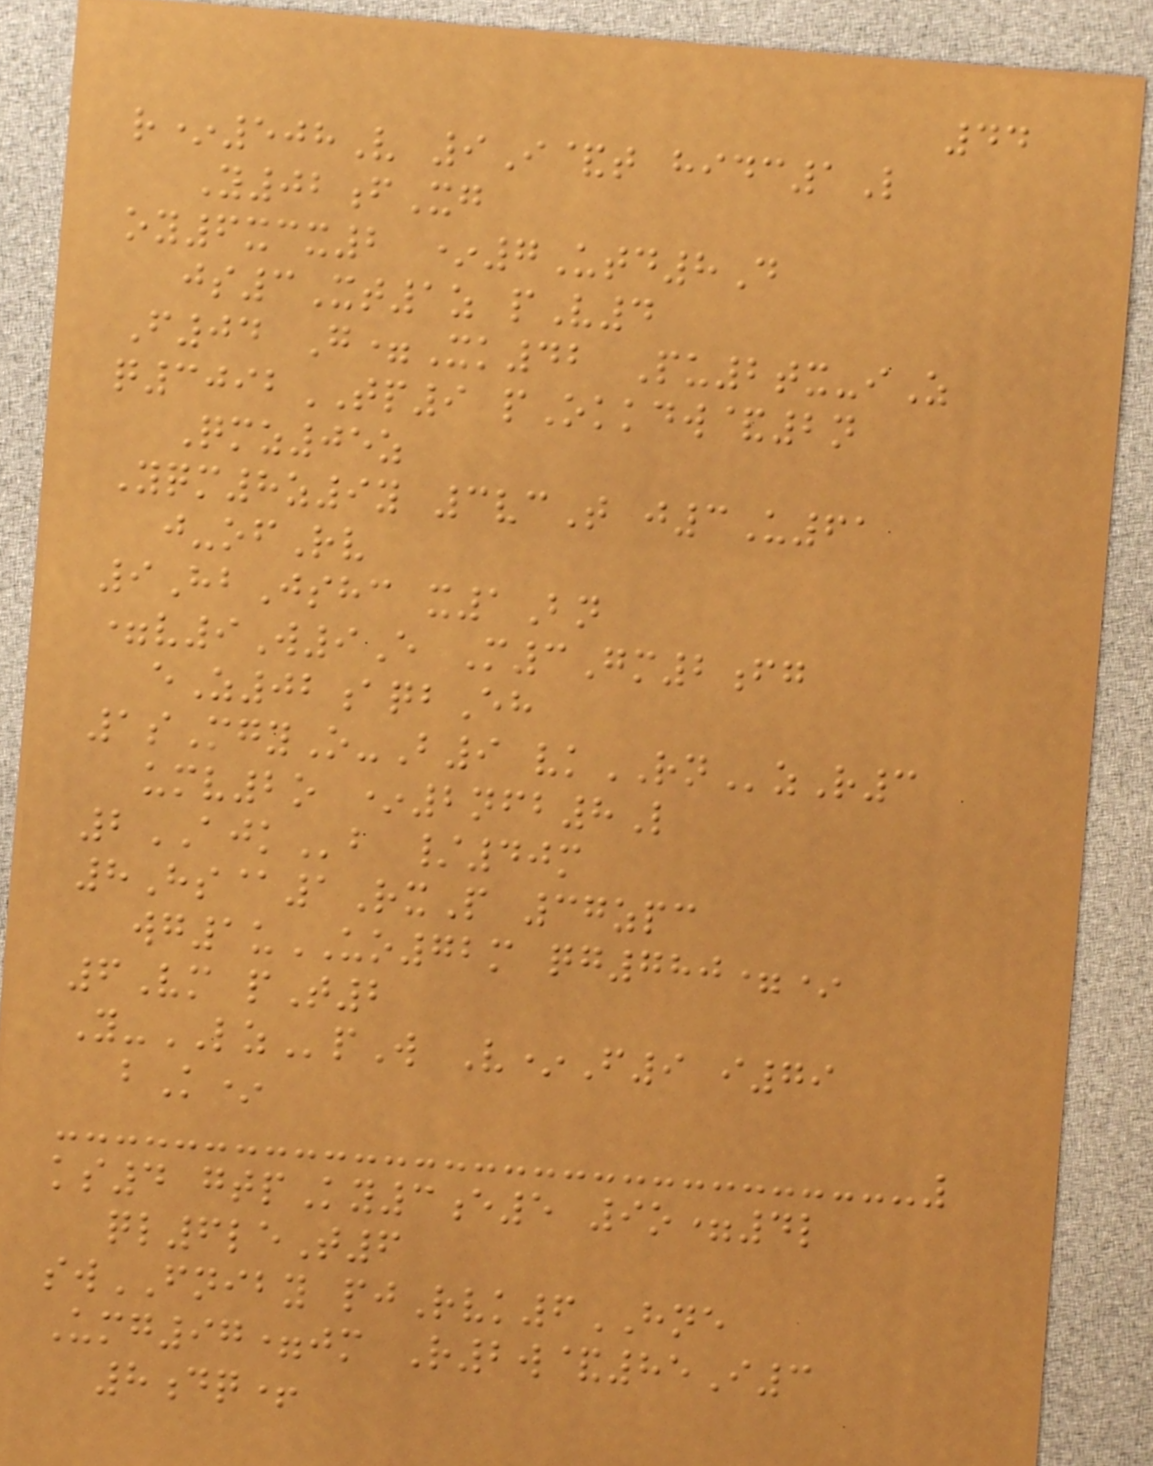44
r*508V 9I&t hidc1L
Y02fXg
oy6xcx2 *7Utd8D
js3Xt1z pV4
F04 G=Xk42 Pu2tx-iZ
q3092TP9 pOkkdw&2n
Qmz05z
Yqm8z9y 3vcT j3U61
j-ofRv
9HbJshc x1Bn
=v9W9E M3Gm2fg
eZ02aqbEh
1sMgyO-B9 vkRNzR3
umv2o *2nfb8L
2AJKb /40m
8Hs@1RxP 37zpc
wg1uUO72m qg780=*
6Vm pT2
Y-LZpW V*F9 i79
bK*
ks4 gtpKy3e5 9o=4l
ql6leT6
swFNIBY pjRvk6HNE
Umg97=jm R2w&85I3
8dq+
